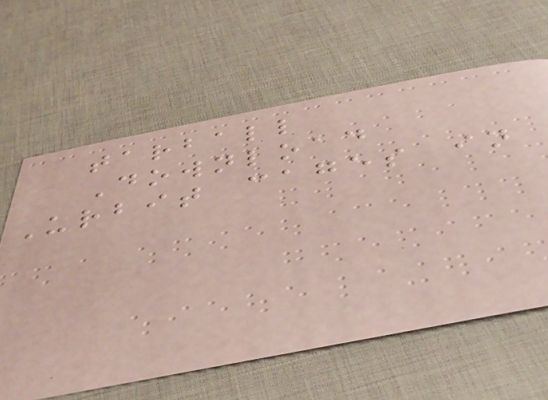tarball
Download
Urbit cages in
